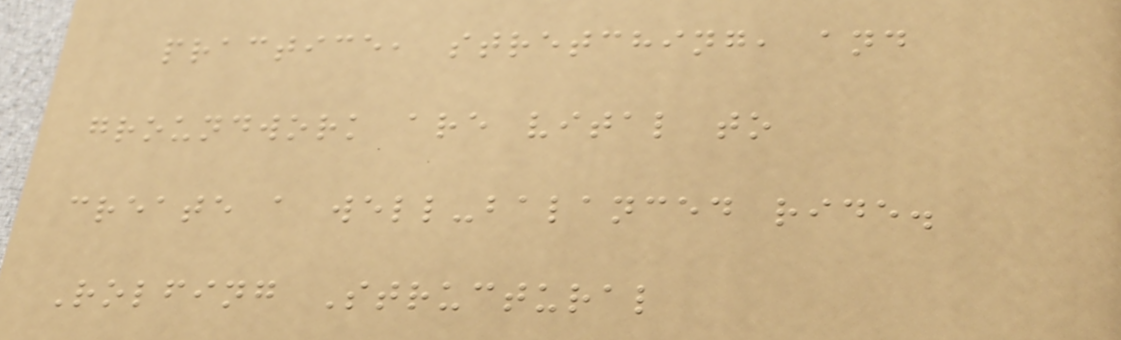practice, stretching, and
groundwork are vital to
create a well-balanced ride.
Rolfing Structural
